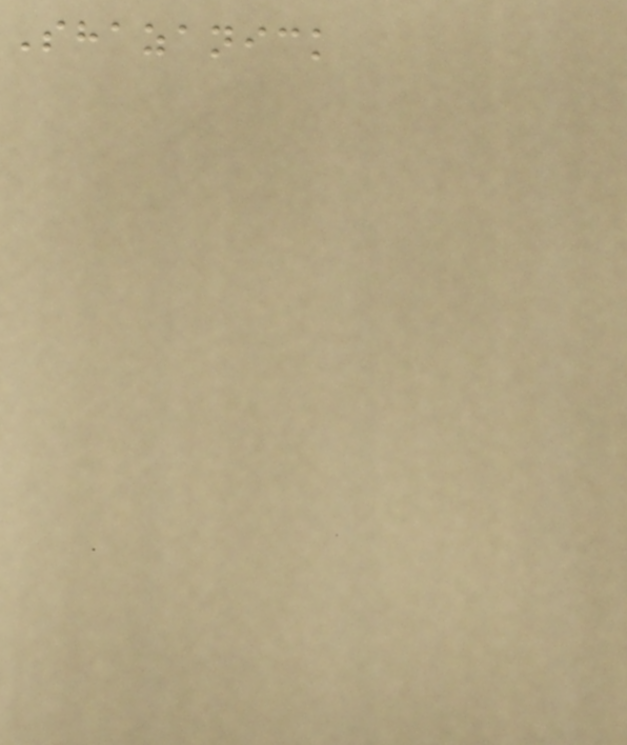Shazanick
